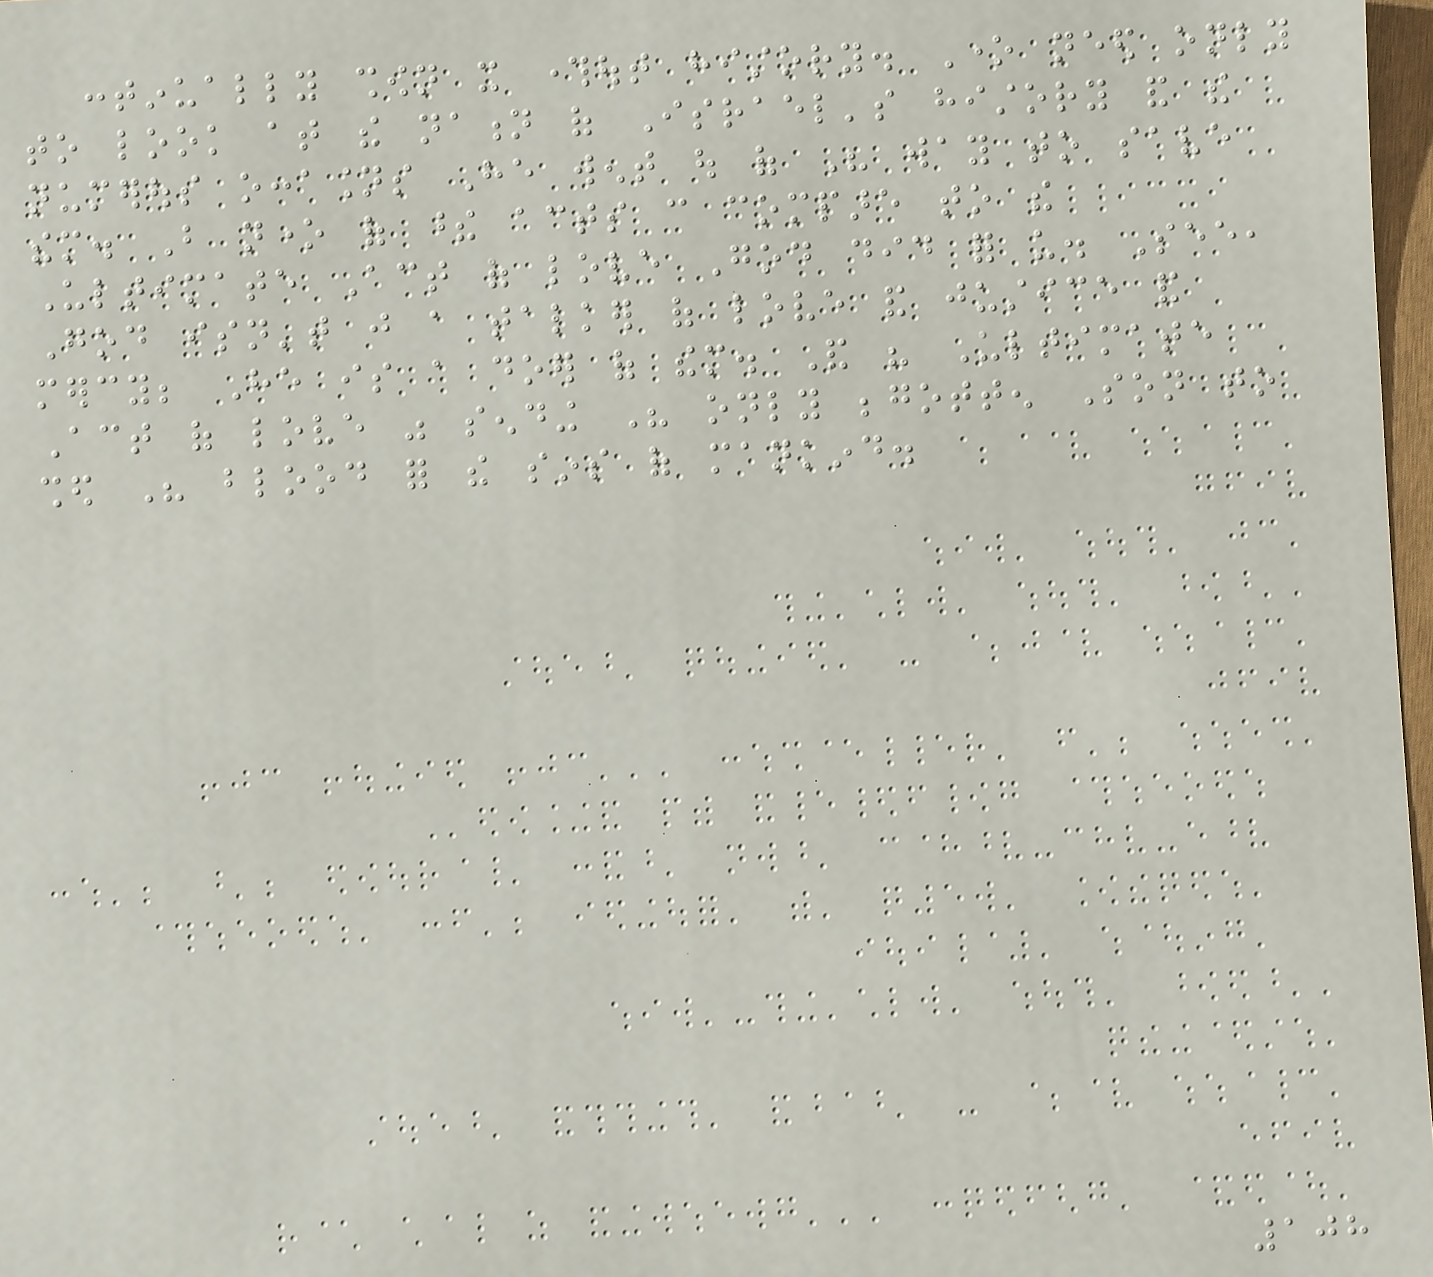continually shown it throughout history. One need only
to look at the nation of Israel's history and the
numerous occasions He went out of His way to save
them. But none of these acts can compare to the
Ultimate Act of love God did for us. See,
God isn't just a talker of love and justice and
mercy; He is a doer of them. And his Ultimate
Act of love was sending His only begotten Son to
shed His blood for the sins of mankind.
108
